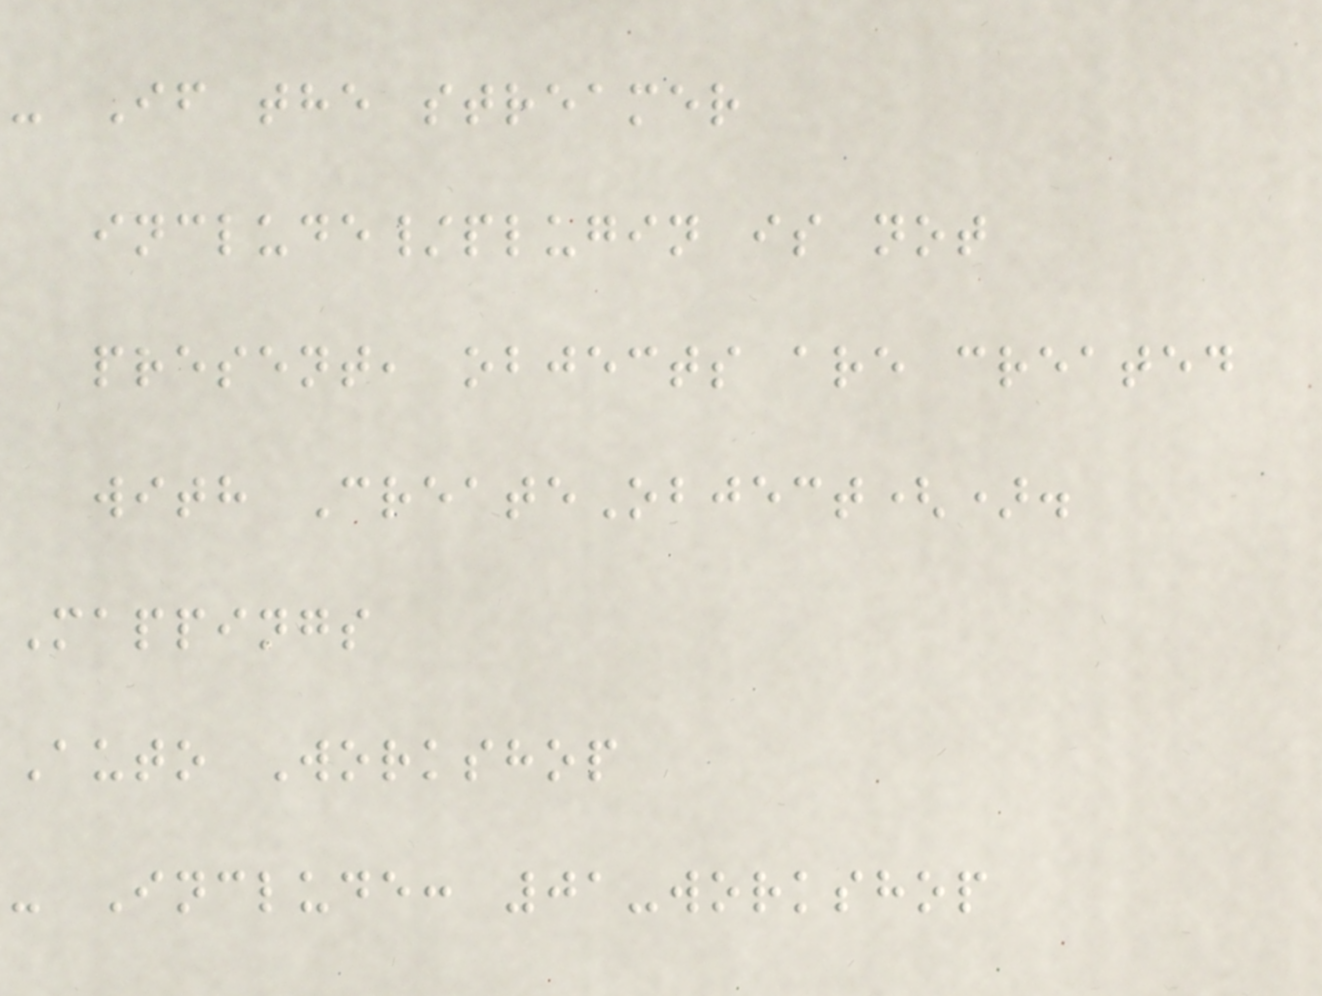- If the streamer
include/plugin is not
present, objects are created
with CreateObject().
Mappings
Auto Workshop
- Include: 01-workshop
